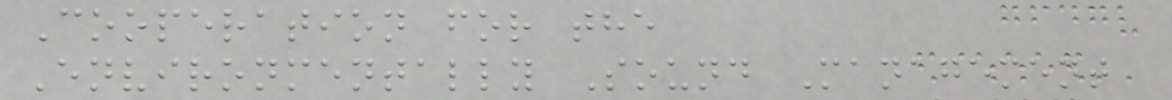Cooperation for the
Environmentally Sound Management
